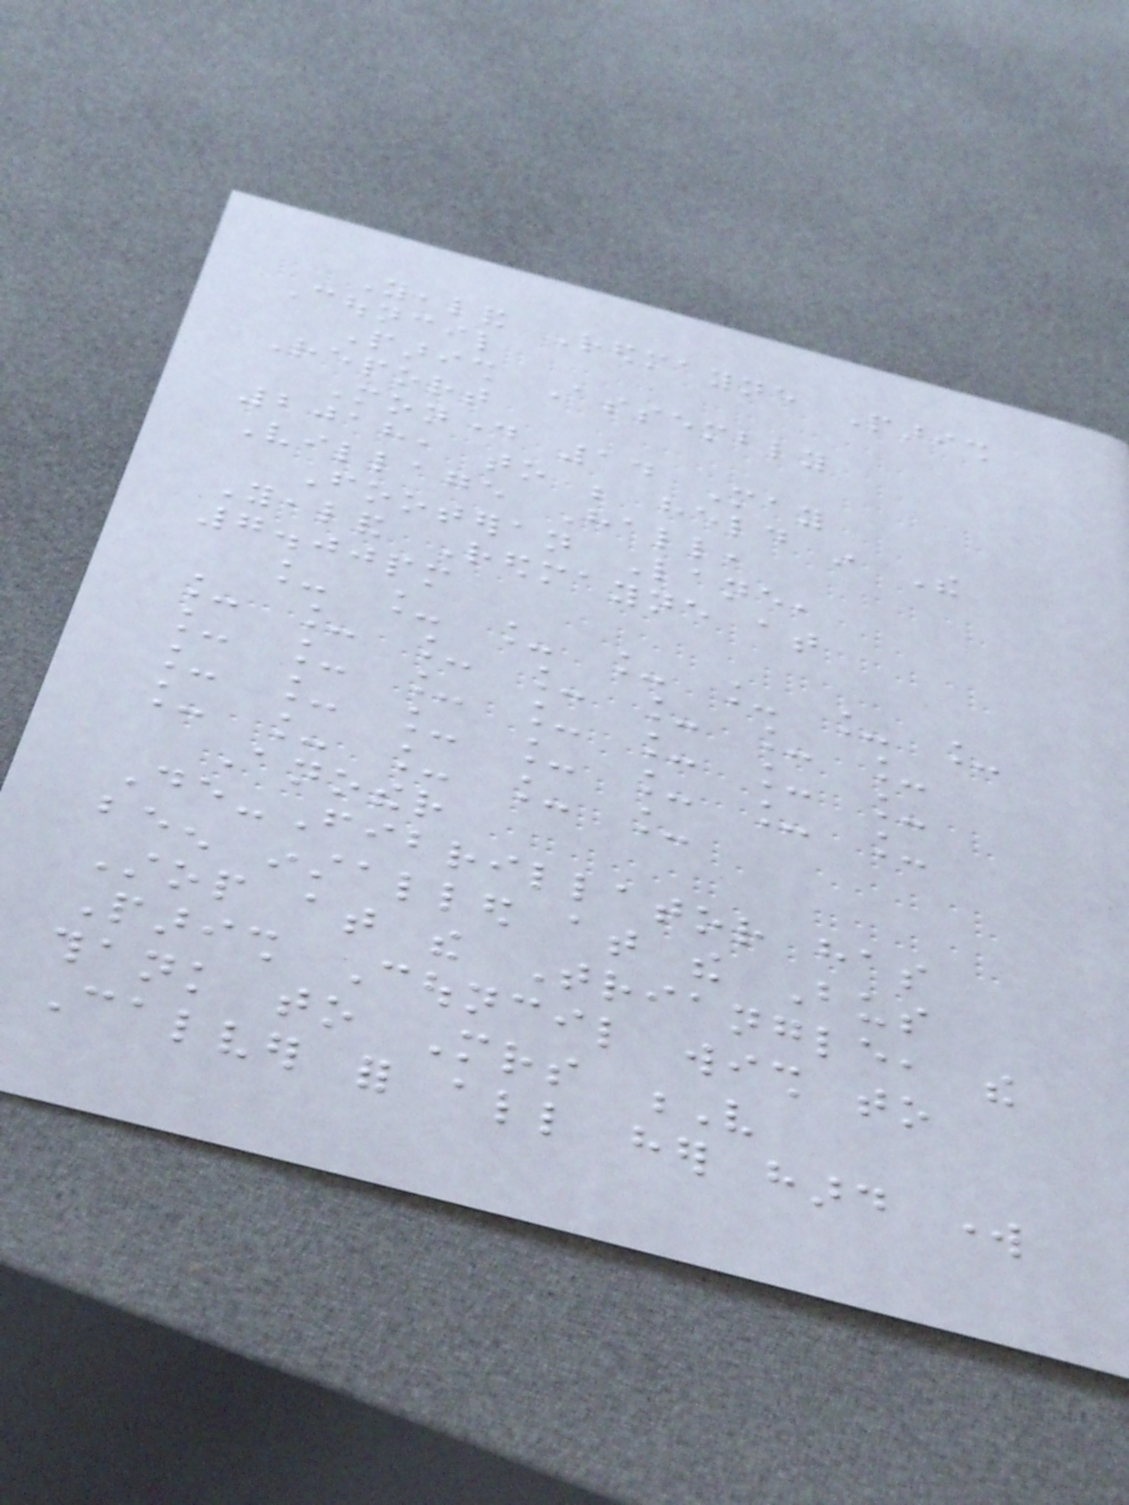Yealand Redmayne Parish
Council
Parish Assembly
Report
Monday 14 May
2018, to be held in The
Village Hall,
Footeran Lane,
Yealand Redmayne at
7.00pm
_ _ _ _ _ _ _
_ _ _ _ _ _ _
_ _ _ _ _ _ _
_ _ _ _ _ _ _
_ _ _ _ _
Another
De-Fibrillator has
been installed at the Bus
Stop at the Triangle, the
Parish Council wish to
thank to Mrs V
Calver for all her hard work
